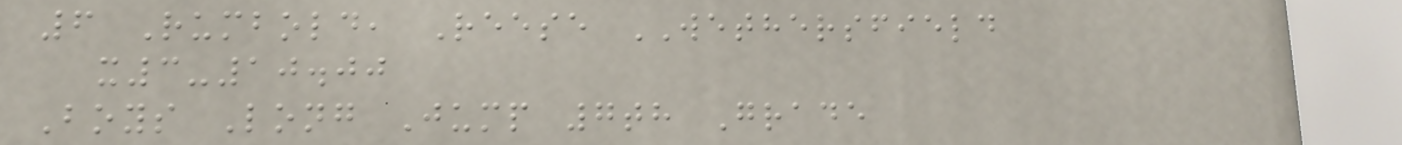6 Rumbold, Reese WETHERSFIELD
x3-10.00
Boys Long Jump 7th Grade
